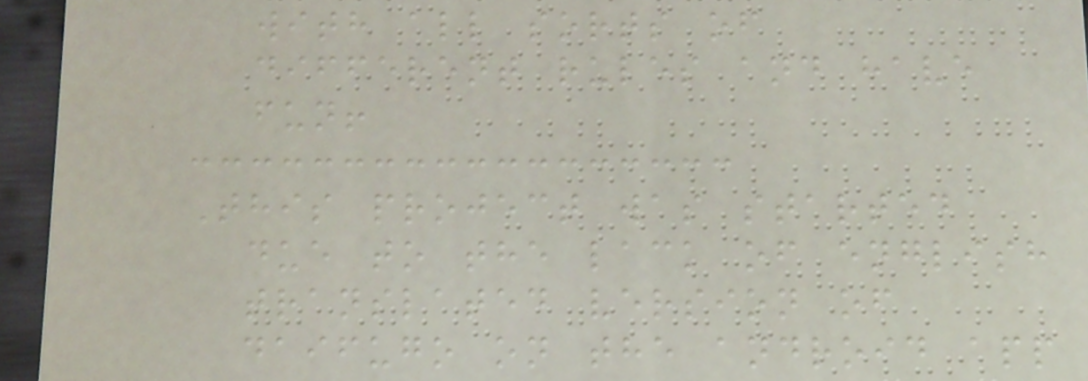with all sorts of
different rules and have
fun!
This project was started
due to the lack of english
translated version of
daifugo on the android app
